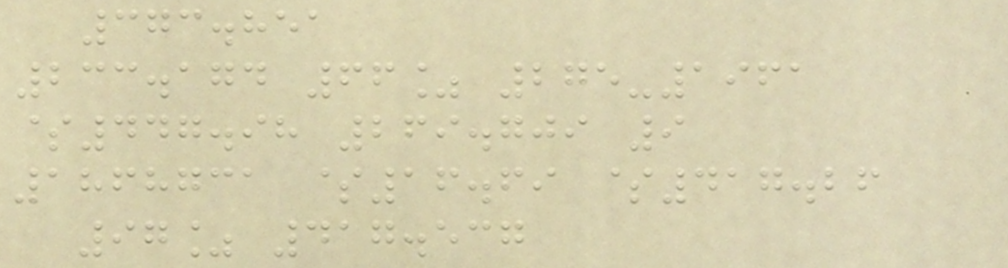373.851
233.174 66% 275-1961
$447.98 269.709 9
1868731 $16.69 $417.26
97% 417.537
